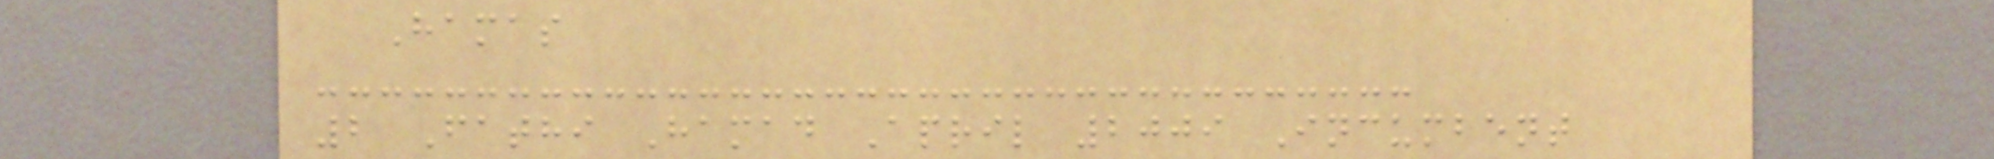Hamas
2 Fathi Hamad April 2009 Incumbent
